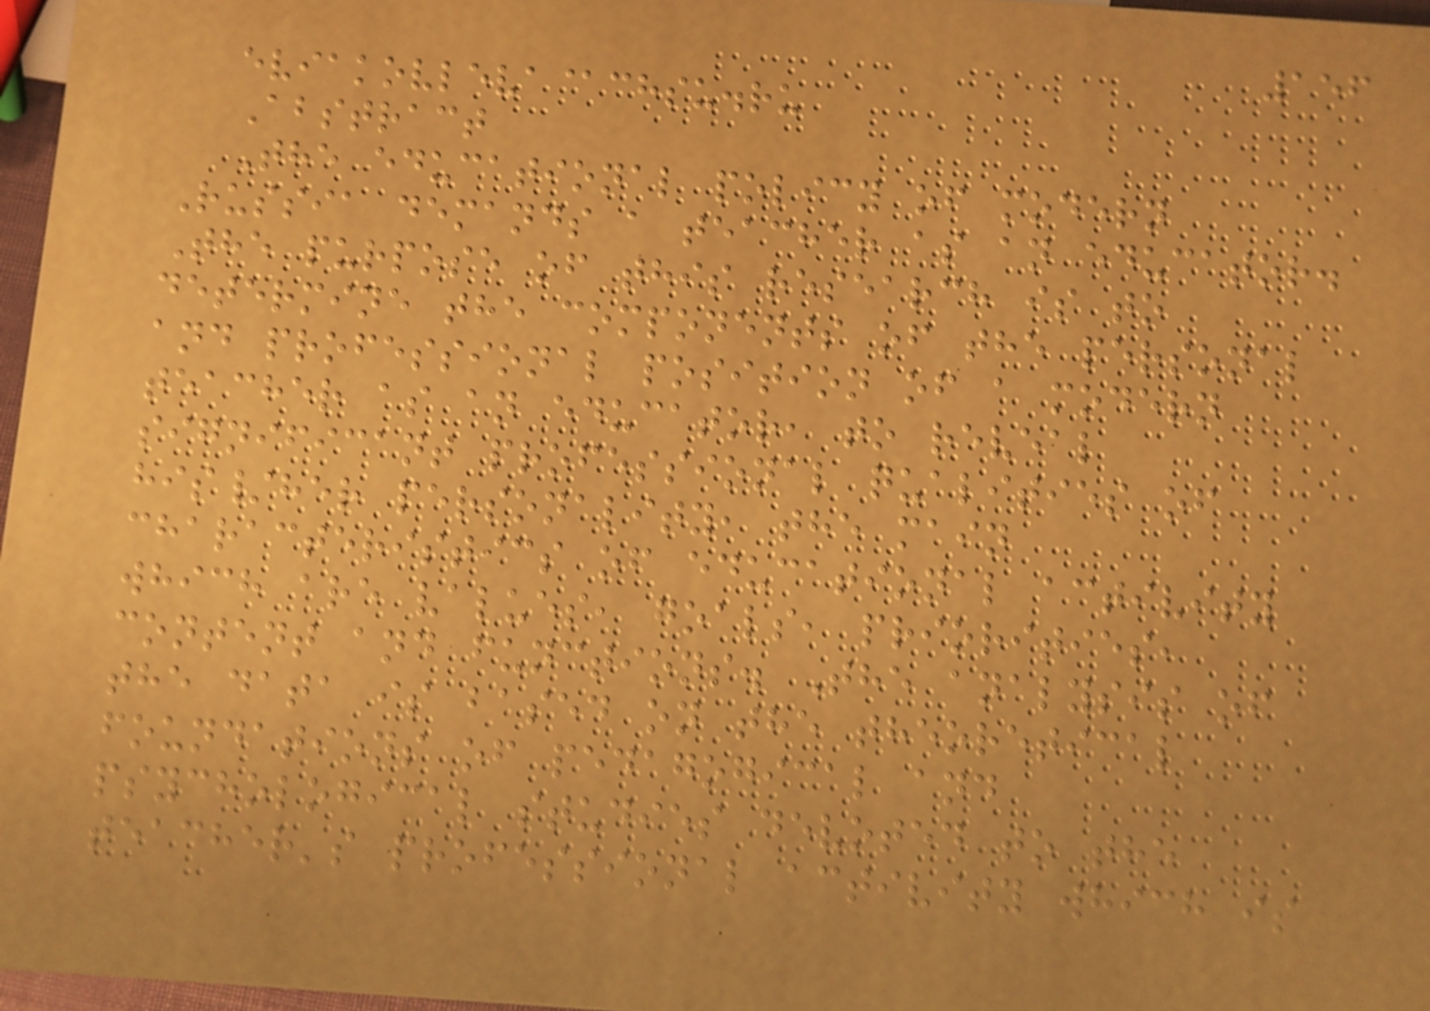156
eviakovleva@chsu.ru
Abstract
The educational policy of modern
Russia demands a teacher as an educator.
The purpose of this research is to
determine the components of the personal
and professional position of a modern
teacher as an educator, to reveal
significant professional qualities of
his/her personality, the main
characteristics of educational activity
which are values, goals, priorities,
content and functions. The analysis of
the data is based on the theoretical
foundations of pedagogical and
psychological studies devoted to the
teacher's professional activity which is
